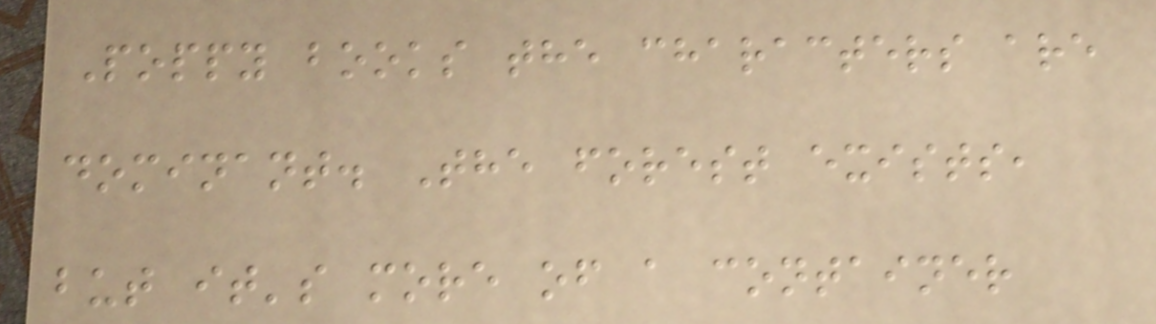Poppy books the characters are
dominant. The forest exists,
but it's more of a container
